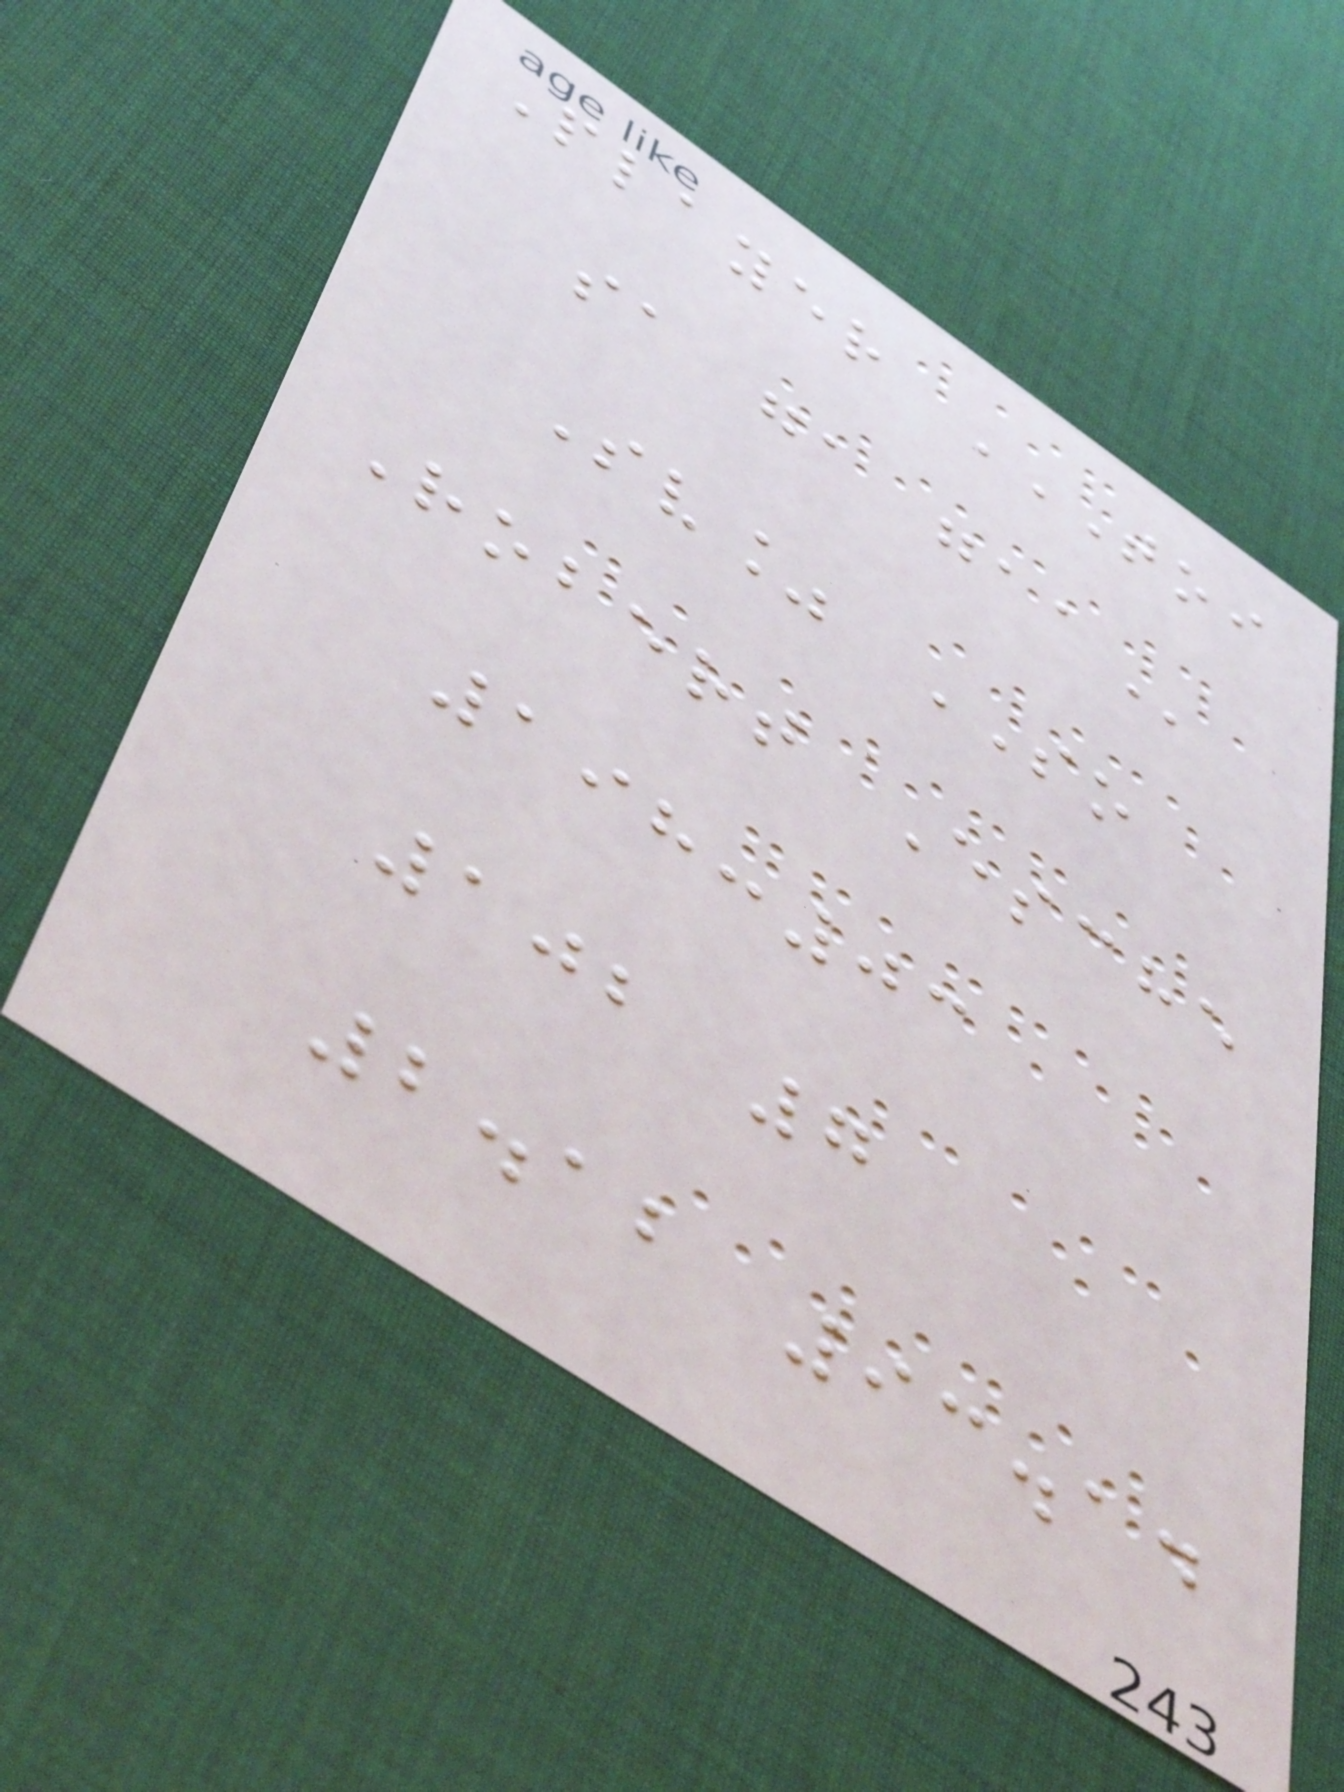Player TOI
SA GA GAA
Sv% SO
Robert Esche
198:03
102 7
2.12 93.14
